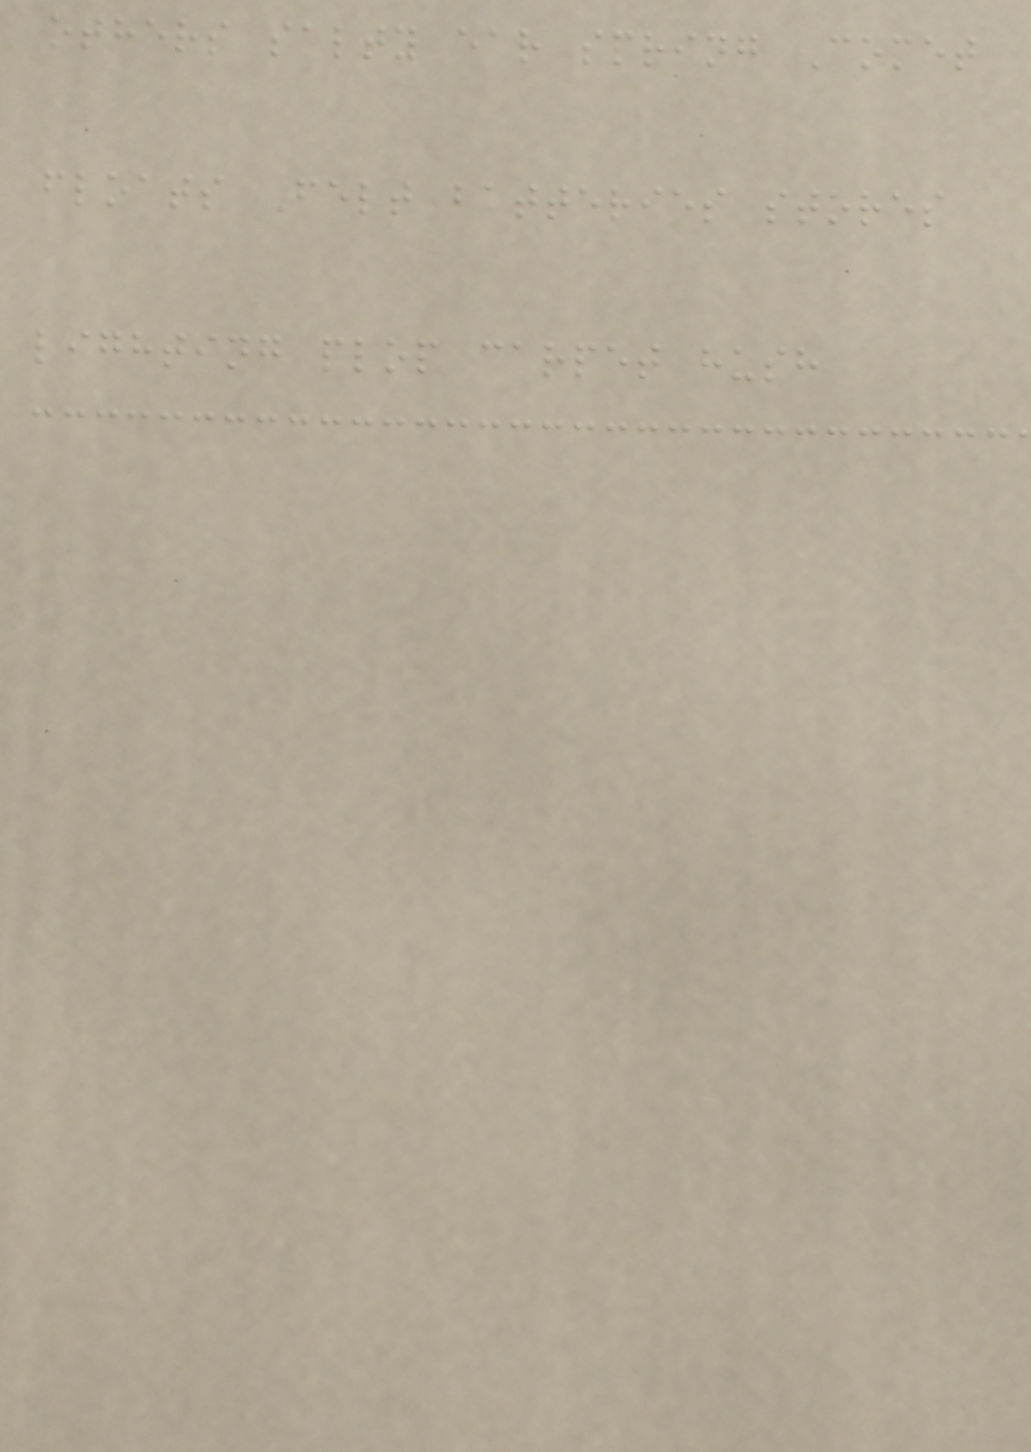others salty ear spring Comet
floats Felt batteries stores
lighting plop carpet hush
